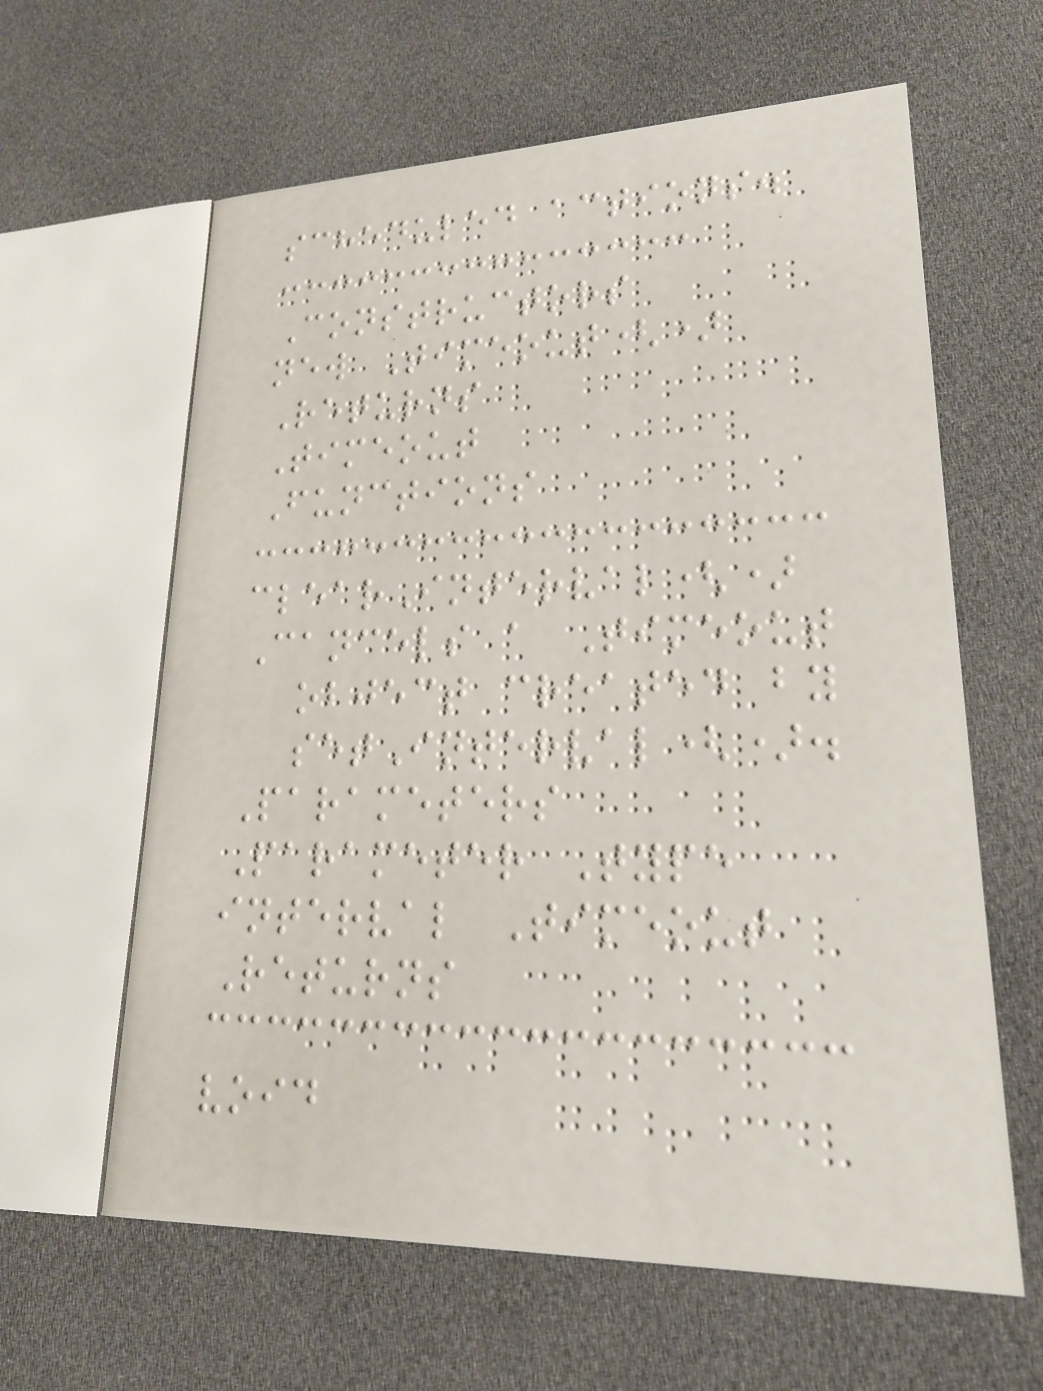scheduled actions.
Constructors
new Timeout()
Returns
Timeout
Functions
clearInterval()
Cancels a Timeout
object created by
setInterval().
Parameters
Parameter Type
interval Timeout
Returns
void
